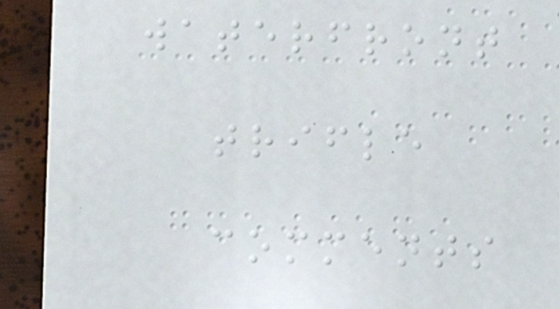waterfront
trifle
comments
